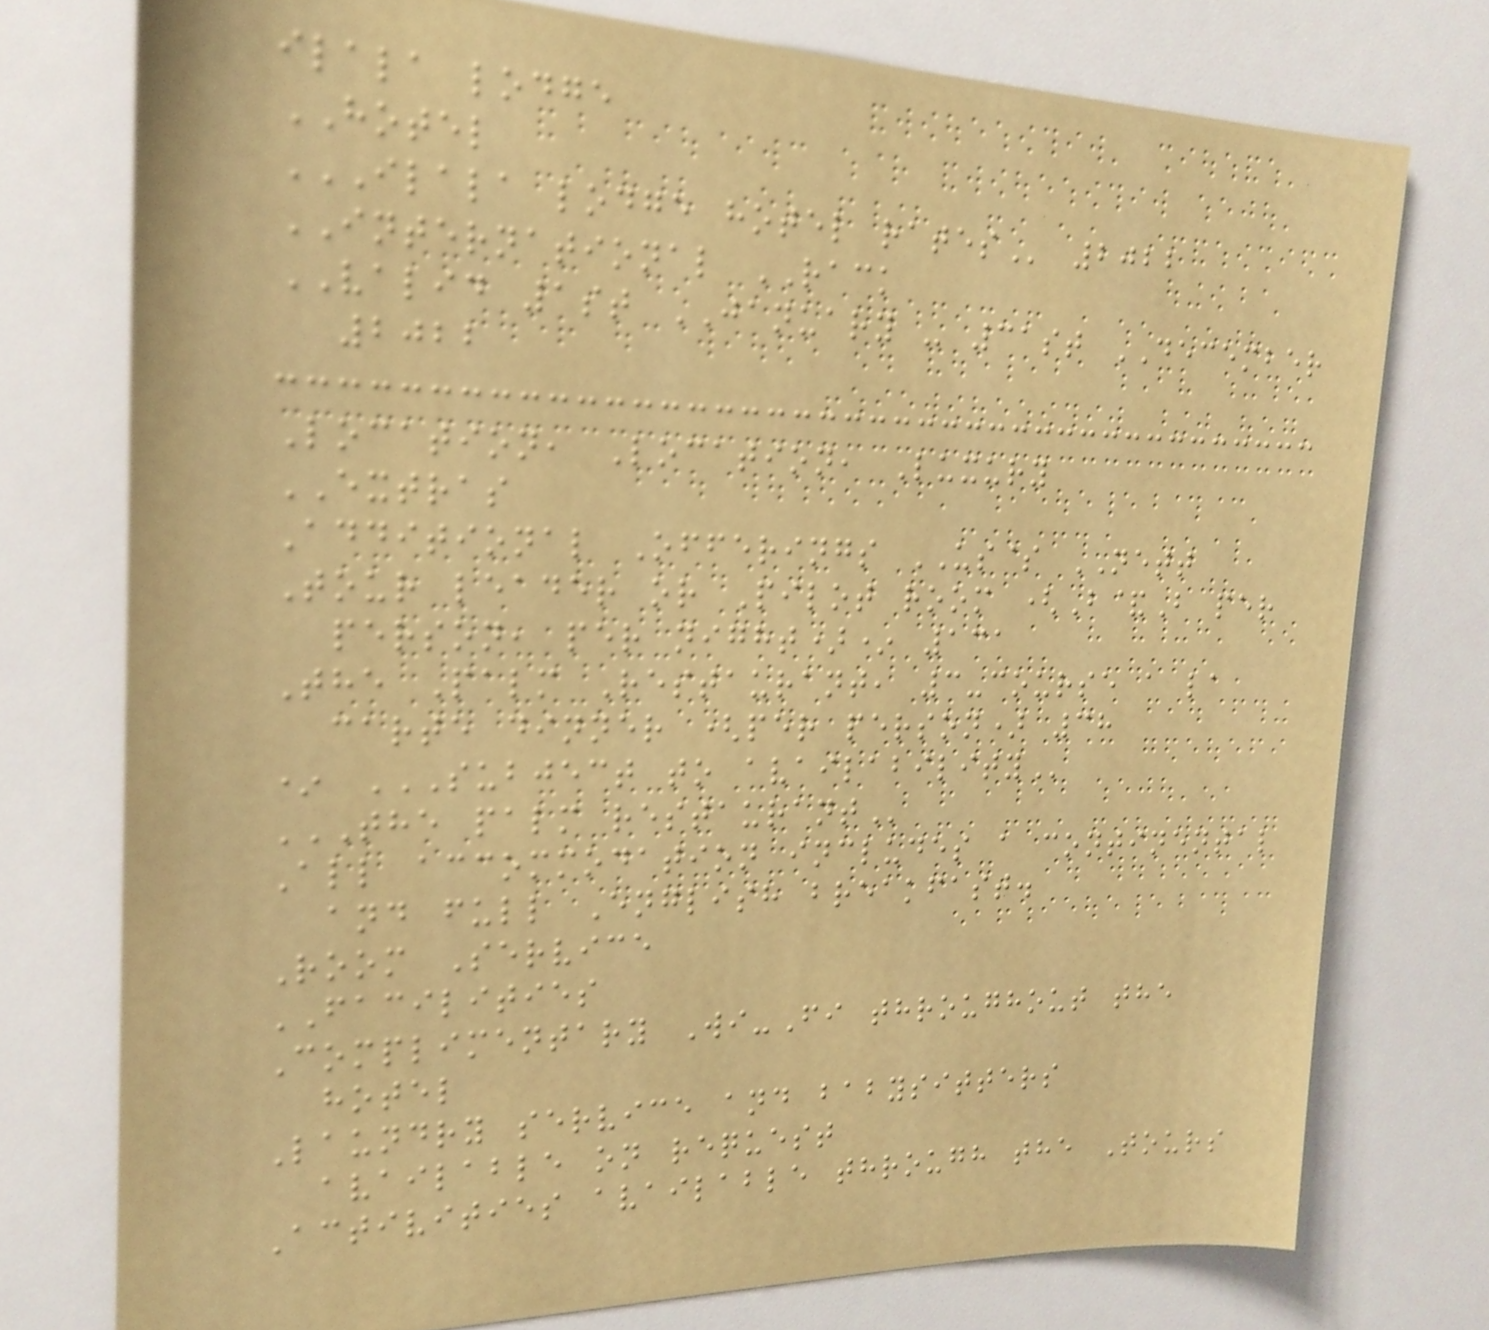ilala lodge
HOTEL
ILALA LODGE HOTEL RATES 2022
INTERNATIONAL RACK
VALID 1st JANUARY - 31st DECEMBER
2022
Location, Location, Luxury
EXTRAS
Additional Offerings US$ NETT
Tour leader or Pilot room (B&B per
person, per night)* 131
The Palm Restaurant, 3-course a la
carte dinner (per person) 38
* SUBJECT TO AVAILABILITY
THE PALM RESTAURANT
All accommodation includes a continental
and full English breakfast.
Room Service
FACILITIES
Complimentary Wi-Fi throughout the
hotel
Laundry service and babysitters
available on request
Activities available through the Tours
